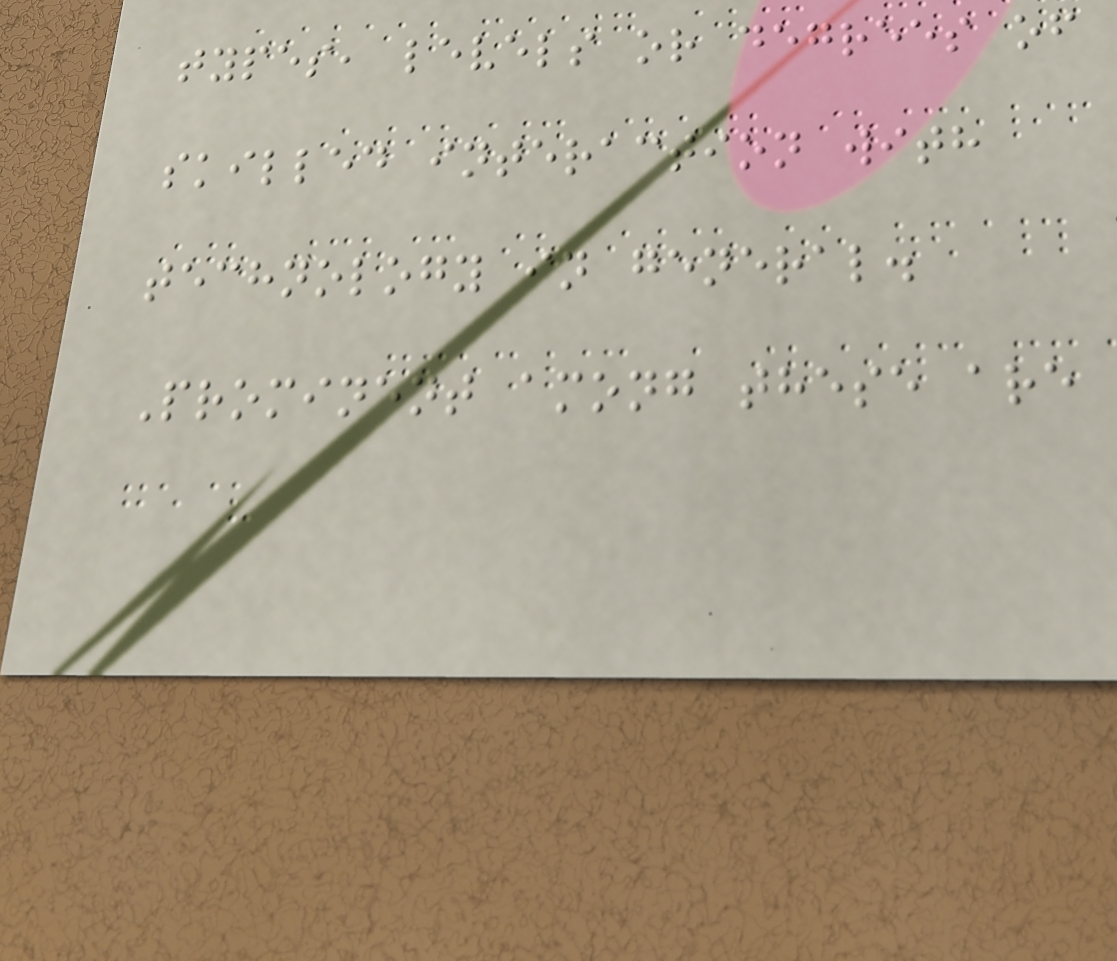types, levels or degrees of
skilled interaction with
technology in general.
Prominent among these are
